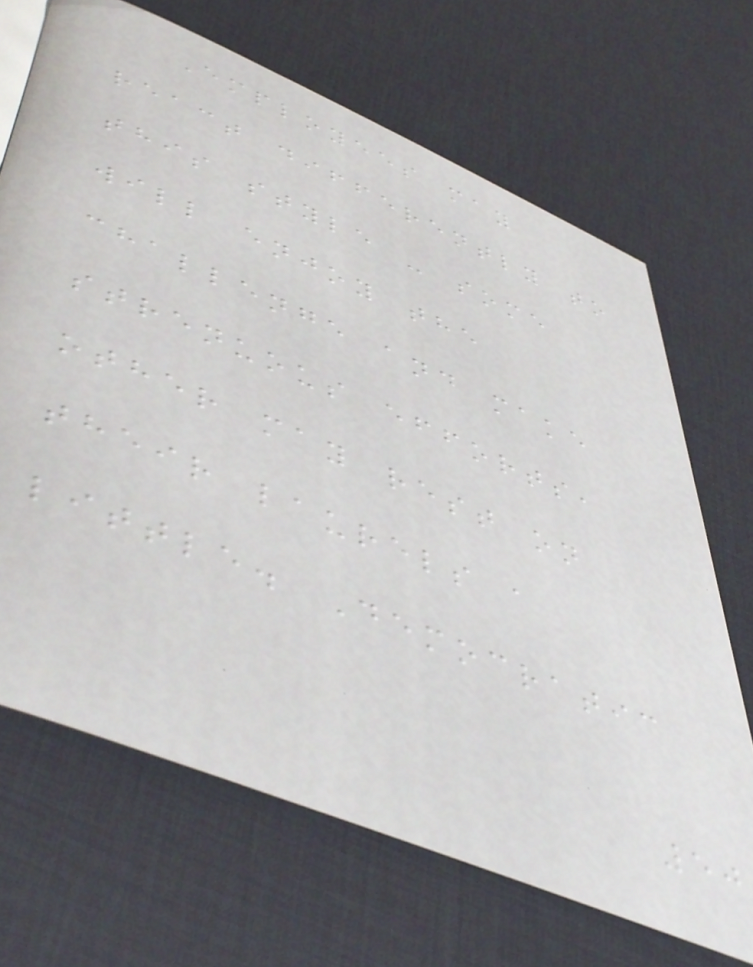Employees may
react differently to
this style - some
will enjoy the
challenge and make
strenuous efforts,
other may rest on
their laurels a
little. Democratic
50
